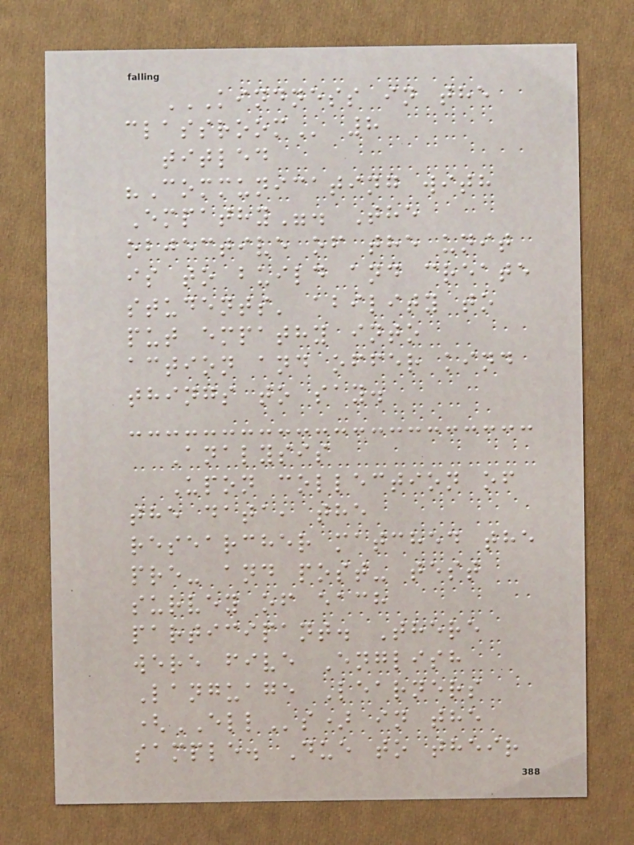KINDNESS IN THE
CLASSROOM 8
titled
"Communicating with
Empathy". The
objective of the unit
is to build and create
students' ability to
put empathy into
action and offer kind
things to say.
Analysis
Upon collection of
the data, the
researcher matched the
pre- and post- test
survey of each
participant. There
were five English
Language Learners
(ELLs) in the
sample. Due to their
